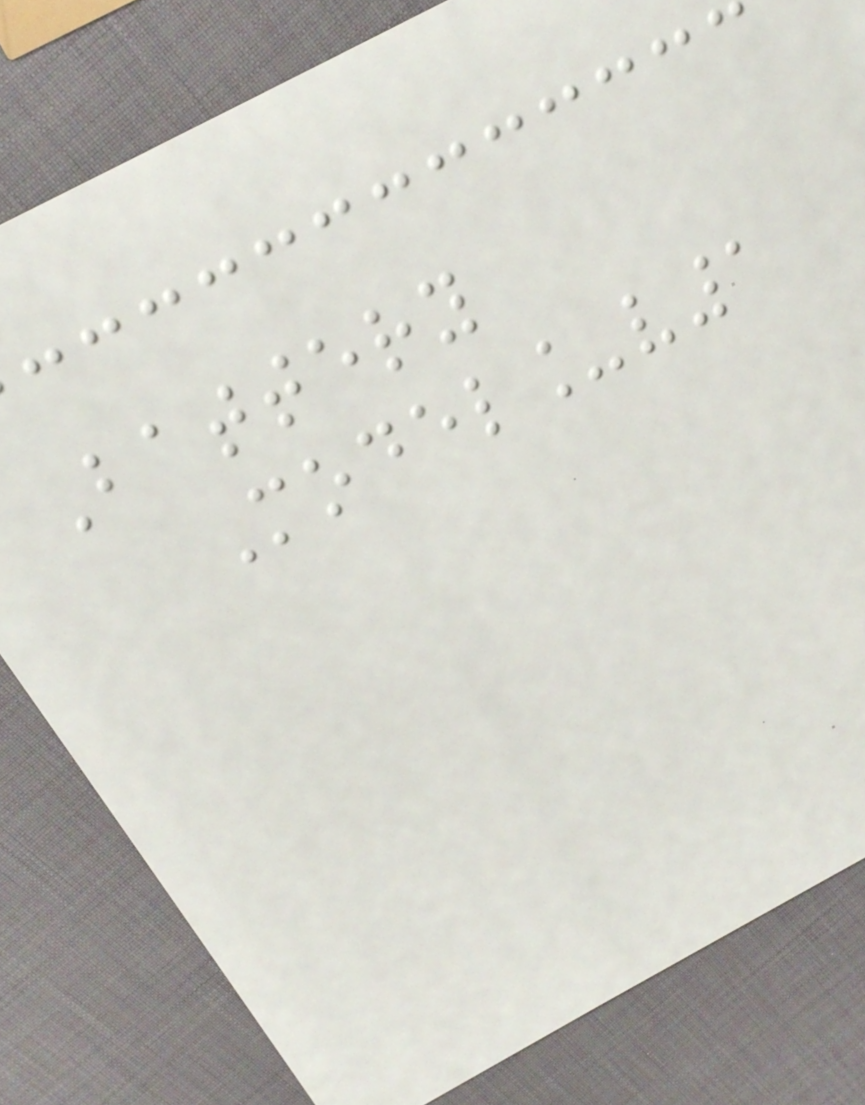Battery
Model_v1
